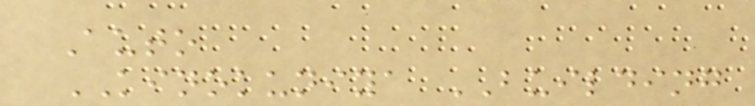Auto
KINOKUNIYA BUILDING
